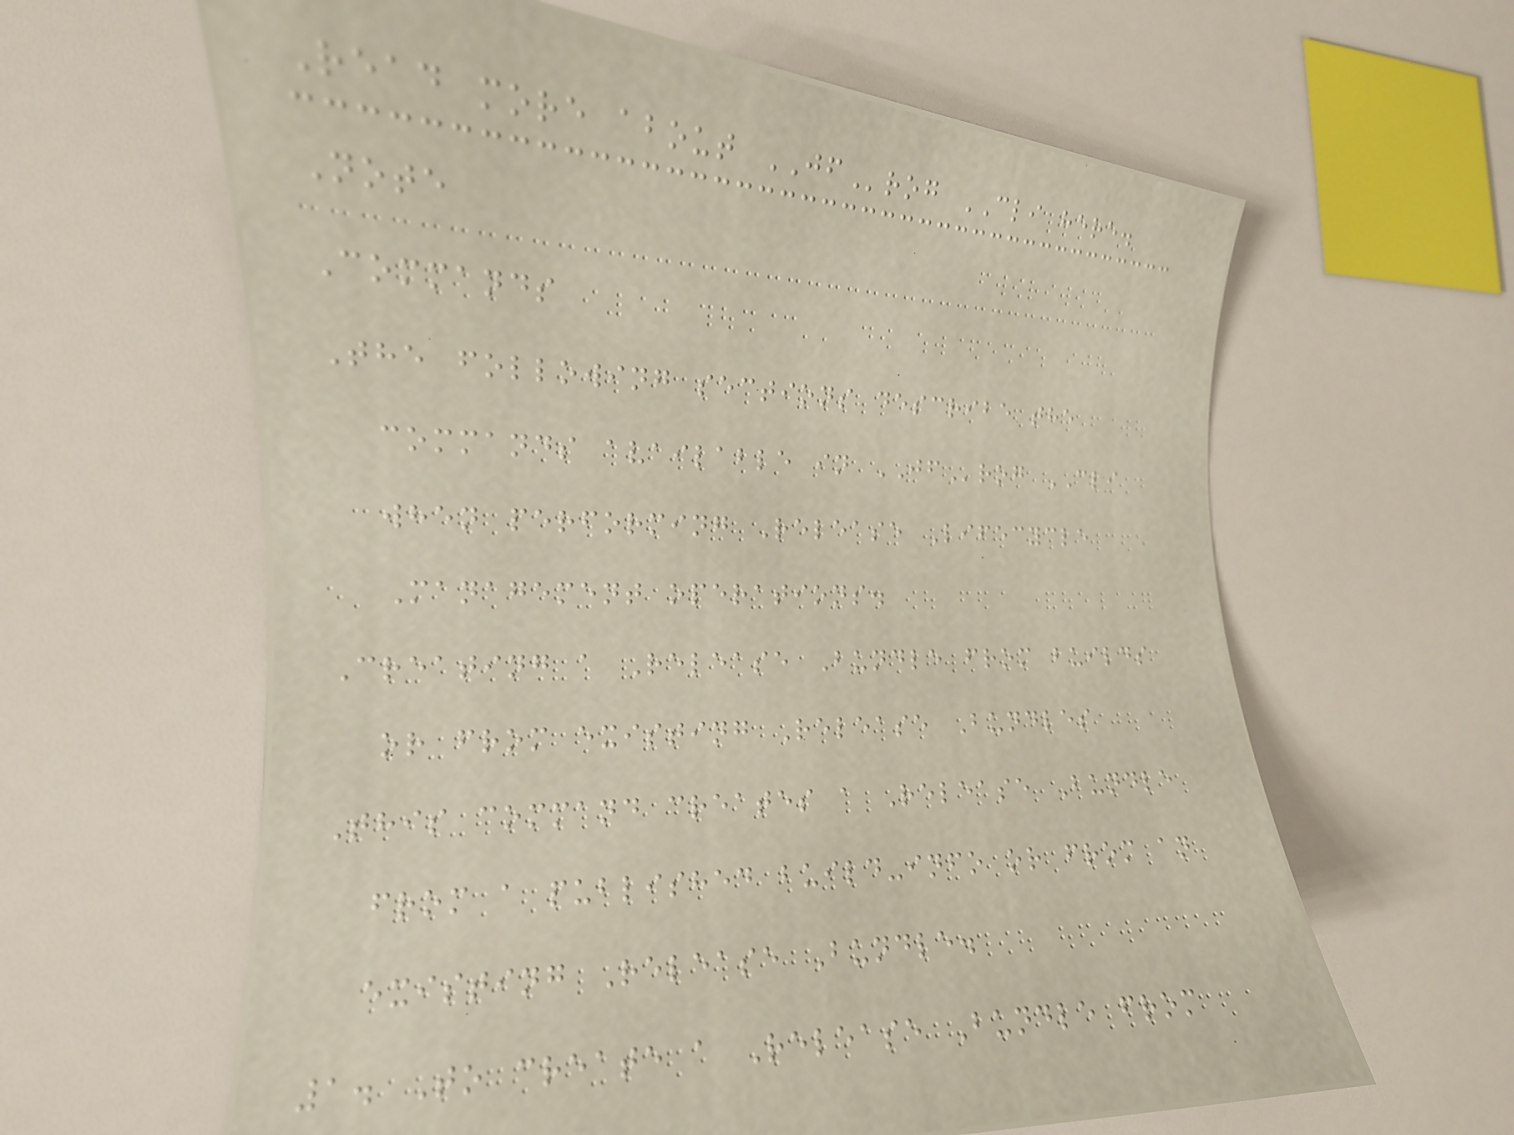Read more about JFrog CLI here.
Note
Commands
The following sections describe the
commands available in JFrog CLI
when performing Release Lifecycle
Management operations.
Creating a Release Bundle from builds
or from existing Release Bundles
This command creates a Release Bundle
from a published build-info or from an
existing Release Bundle.
1. To create a Release Bundle from
